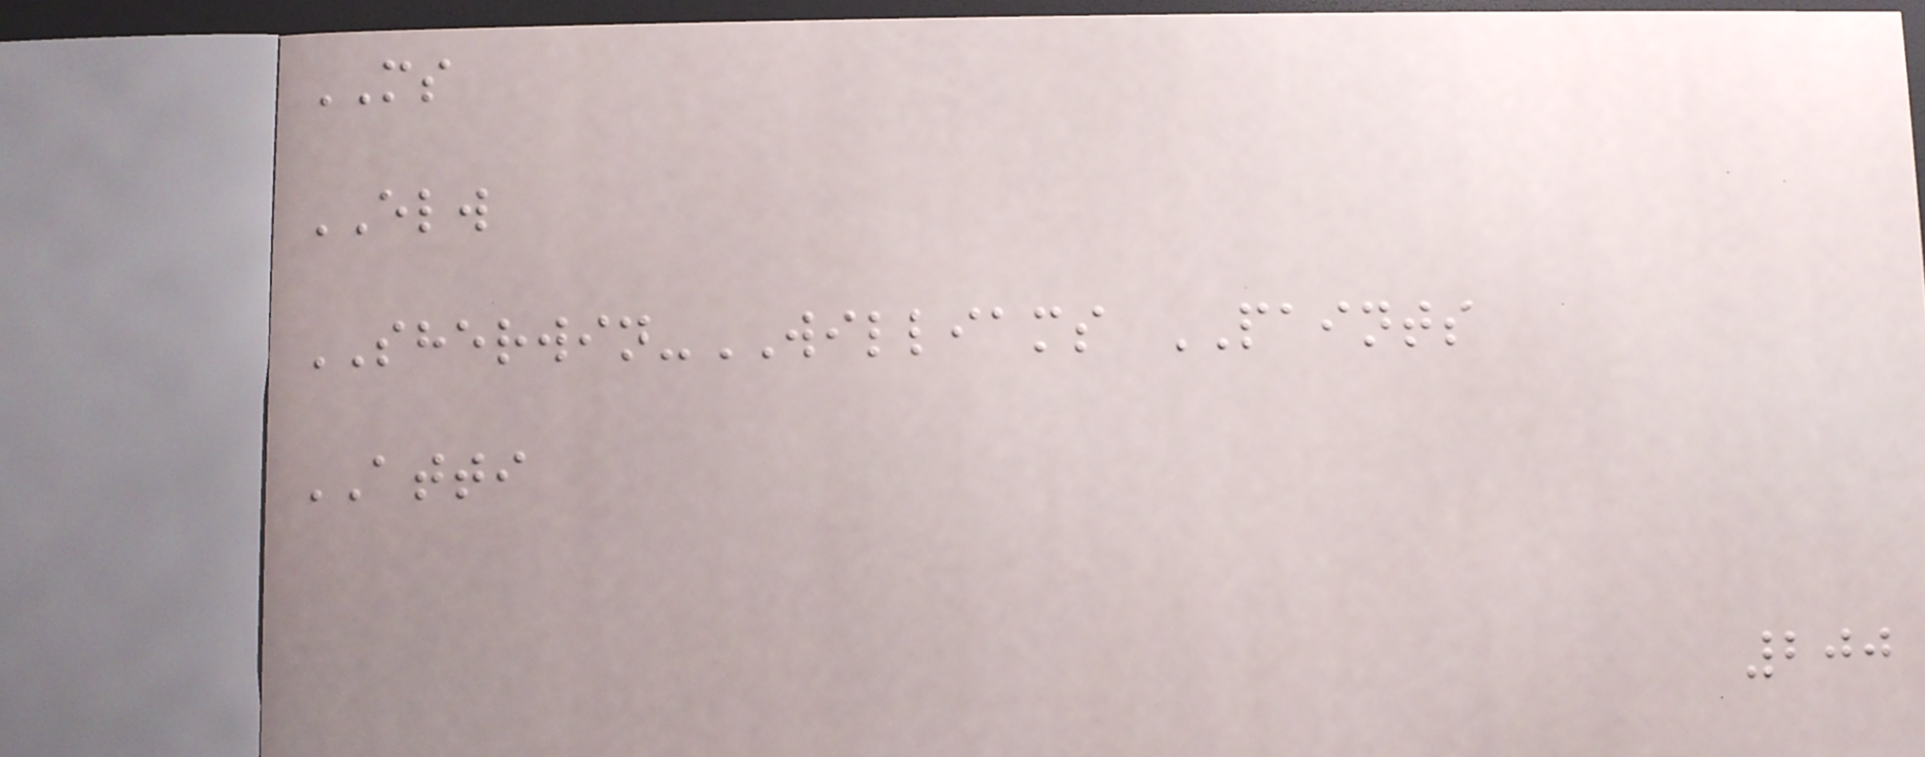MS
ELW
SHERWIN-WILLIAMS PAINTS
ATTI
200
